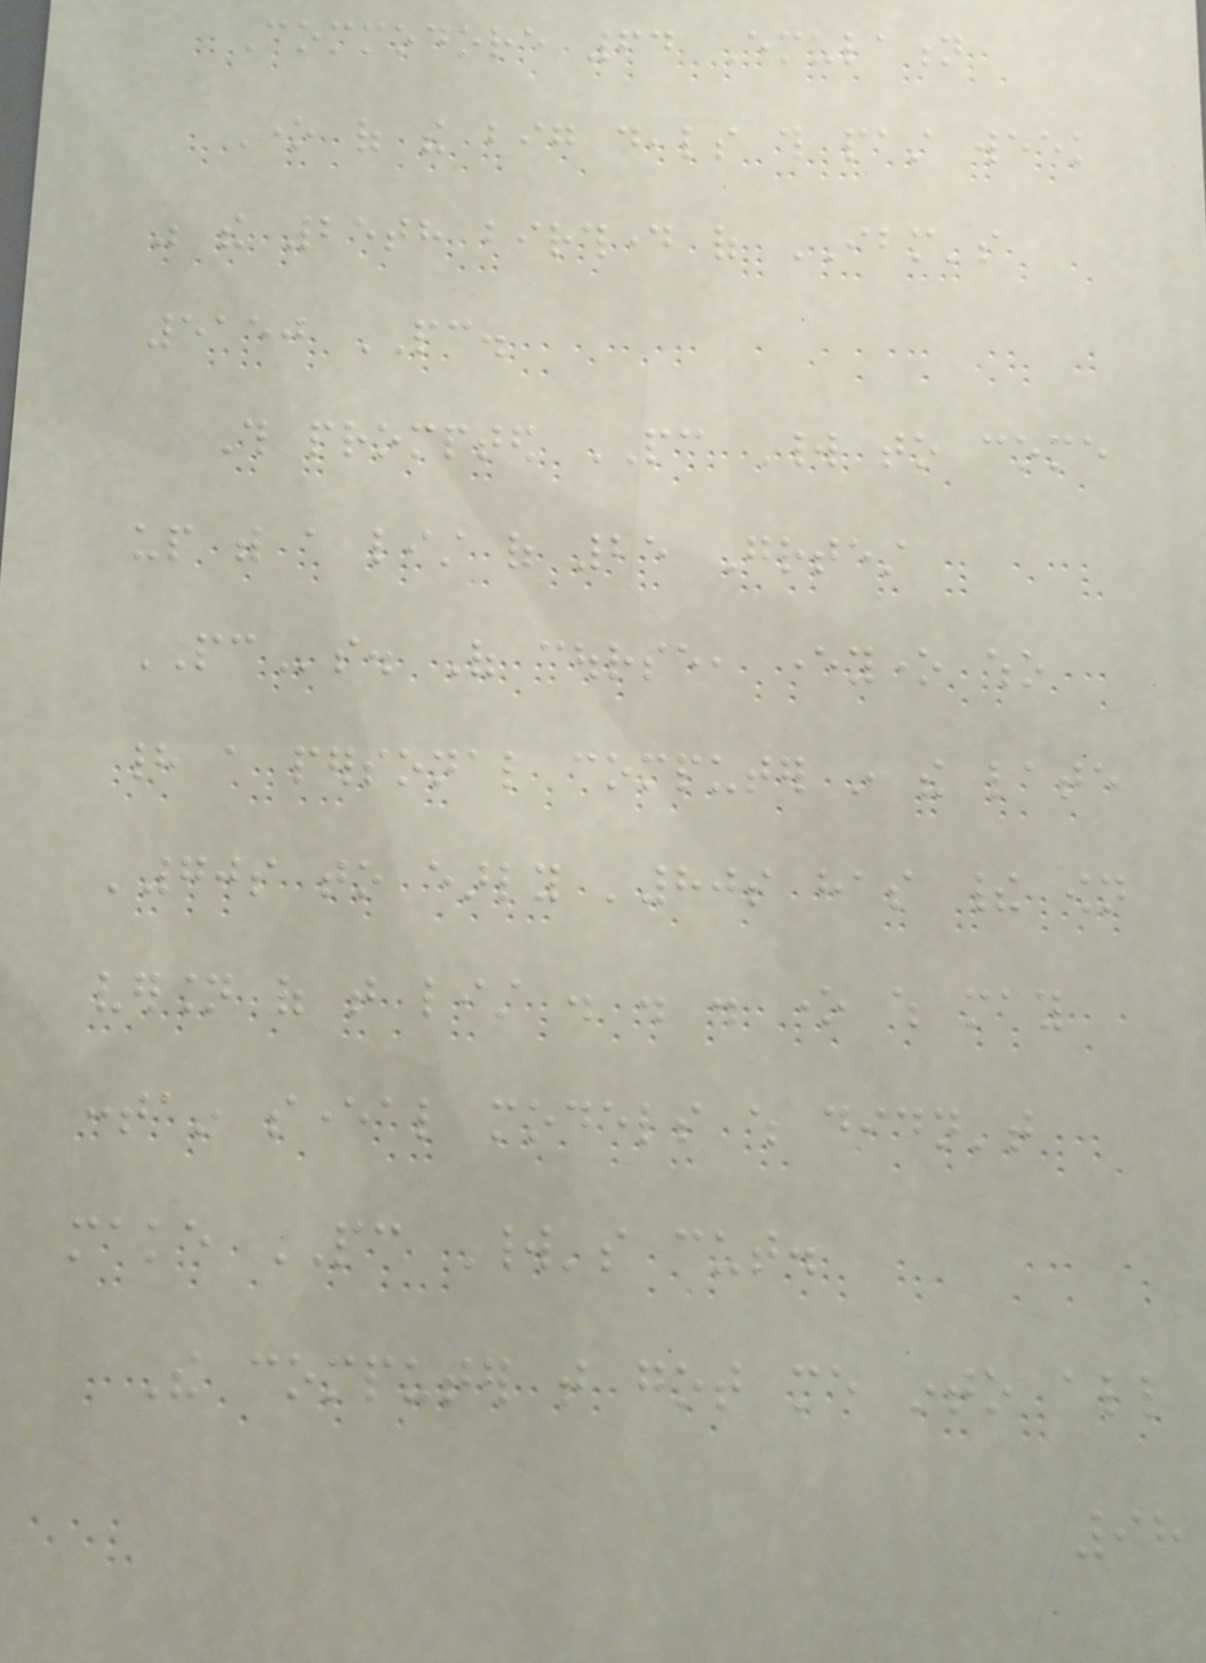Commodore 64 Emulation
One of the big deals this past week
was the 25th birthday of IBM's
5150 PC.
This prompted PC World to come
up with a list of 25 Greatest
PCs. Of course, everyone who
had a personal computer in the late
'70s to early '80s has their own
version of that list . . . one which may
contain several models which didn't
make PC World's cut.
The computer that got me into all
98
